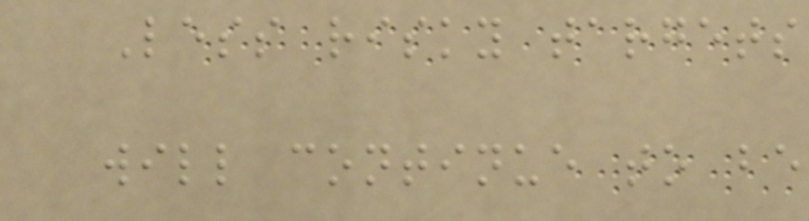Less risky targets
will continue to be
